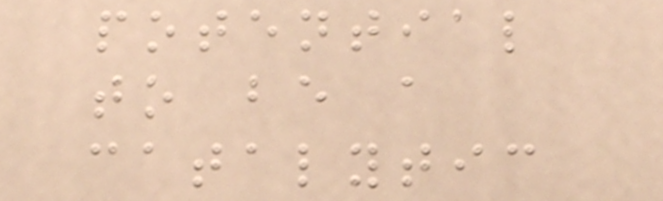potential
to be a
catalytic
